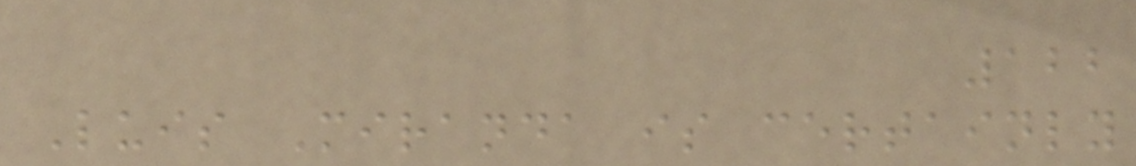122
Luis Miranda is certainly
